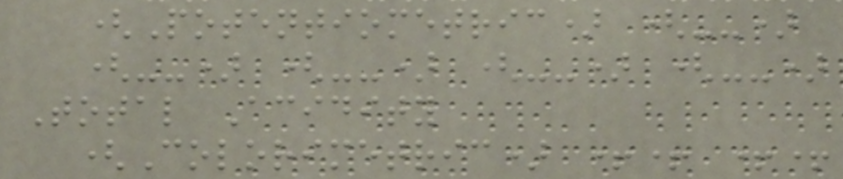(Potentiometric) (--)
(--) (--) (--) (--)
Total Acidity
(Colorimetric) ++ ++
